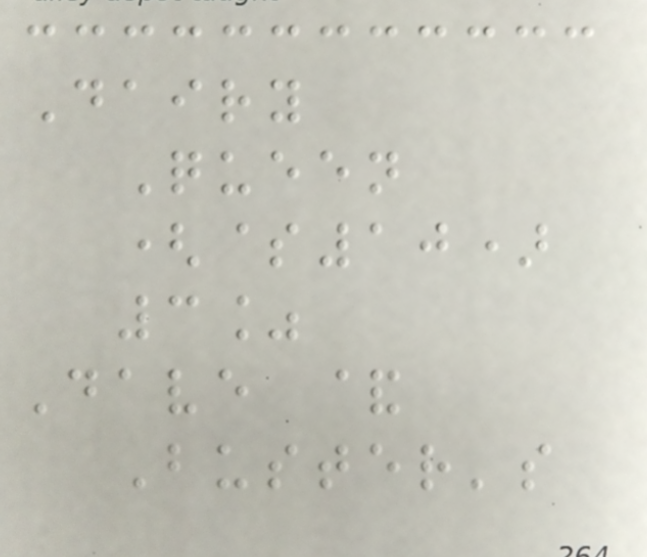Dairy
Queen
($10)
3%
Dave &
Buster's
